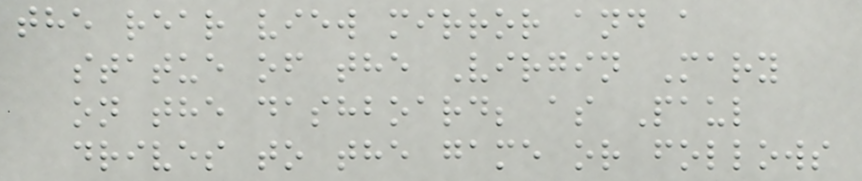the rear view mirror and a
statue of the Virgin Mary
on the dashboard; as Paul
drives to the game or follows
